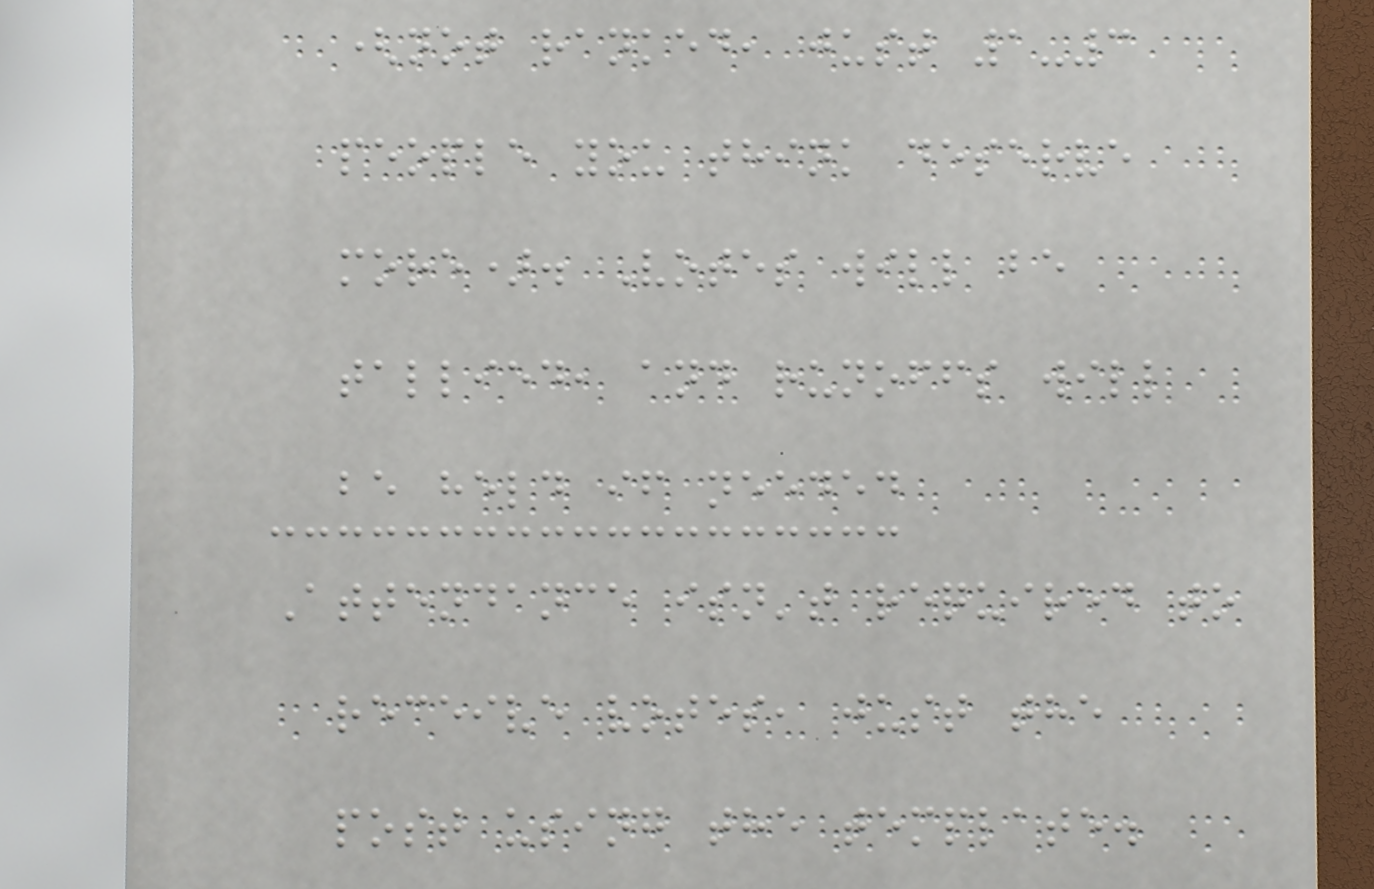(not ranked, just 1-3
people you think deserve
more). Votes will be
tallied, and runoffs will
be held if needed
Attendance isn't required to
receive votes, just the
post using the template.
